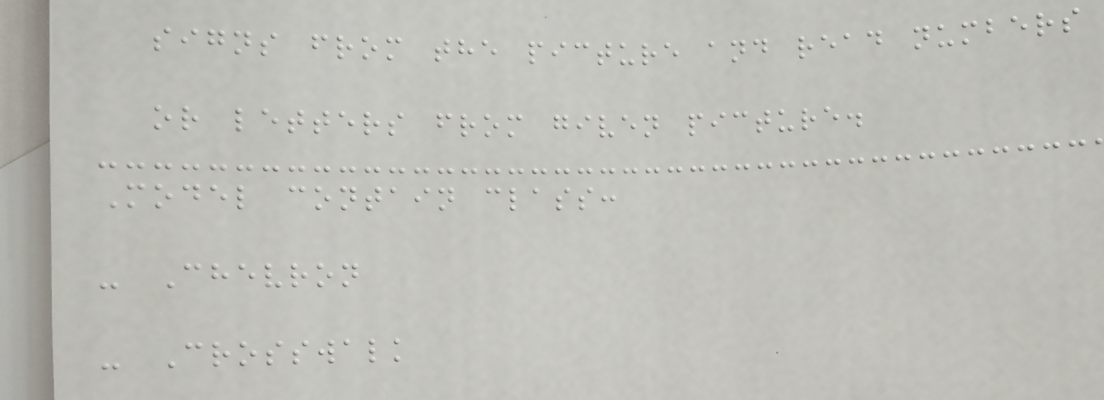signs from the picture and read numbers
or letters from given picture.
Model contain class:
- Chevron
- Crosswalk
